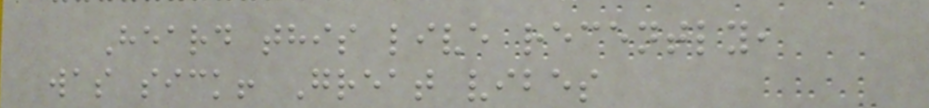Heard this live recently,
was sick! Great vibes
